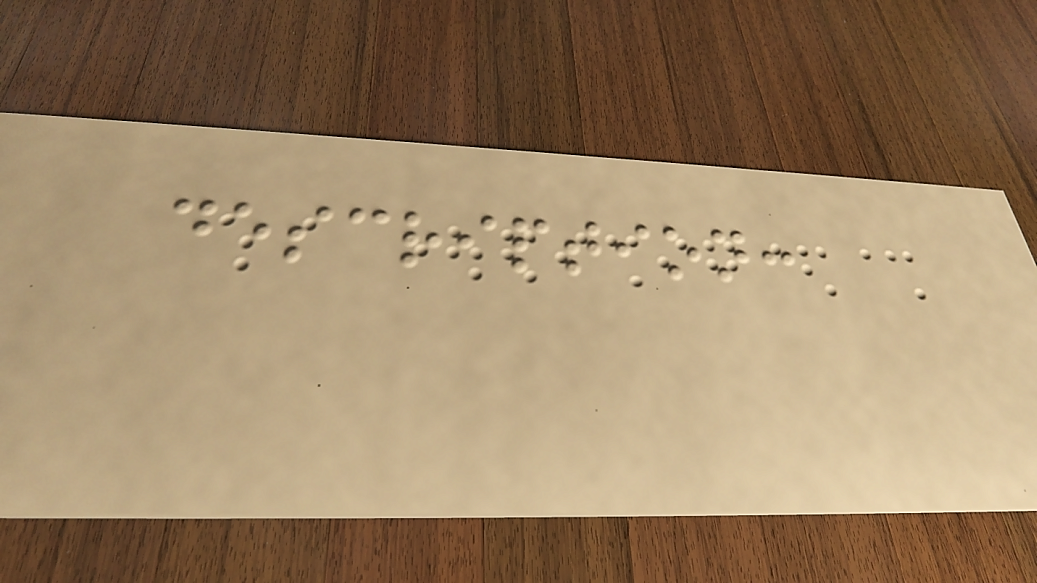description:
